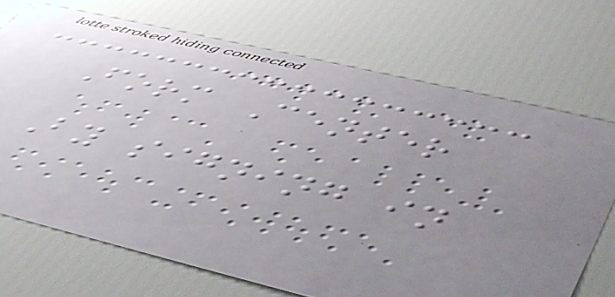Form Center
By signing in
